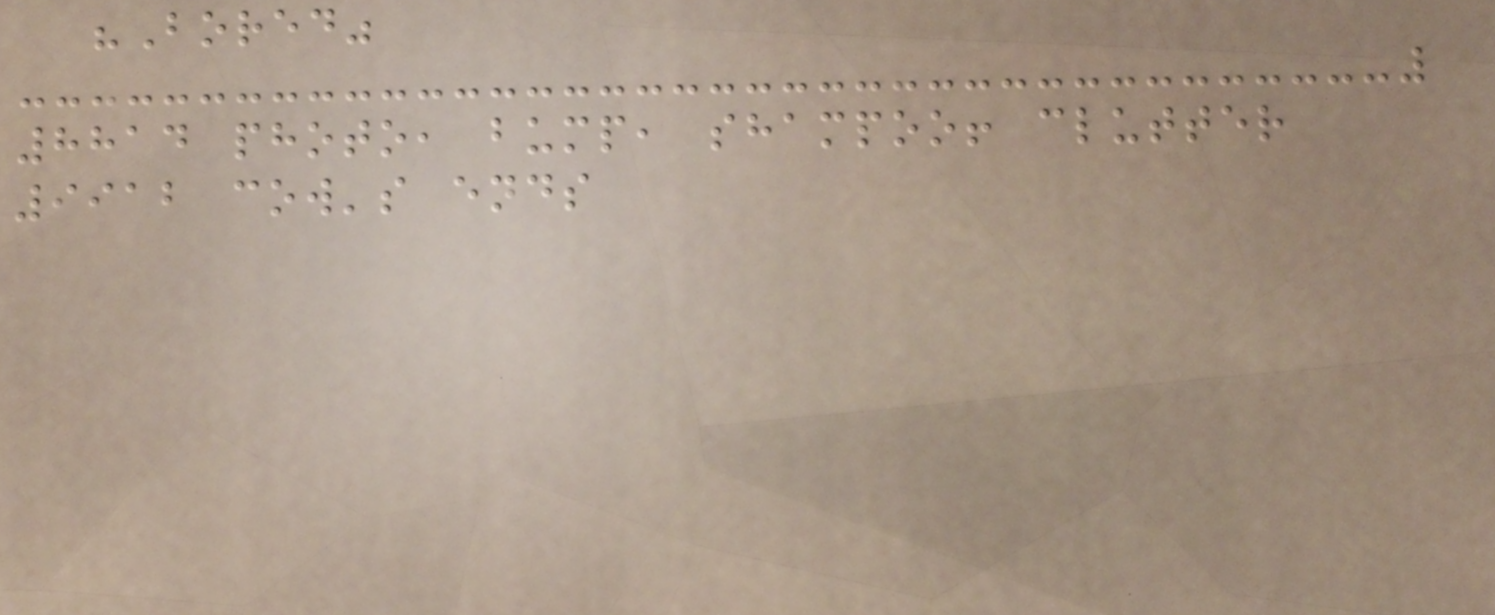"Bored"
8814 photo, bump, shampoo! clutter
9912 cow's ends
